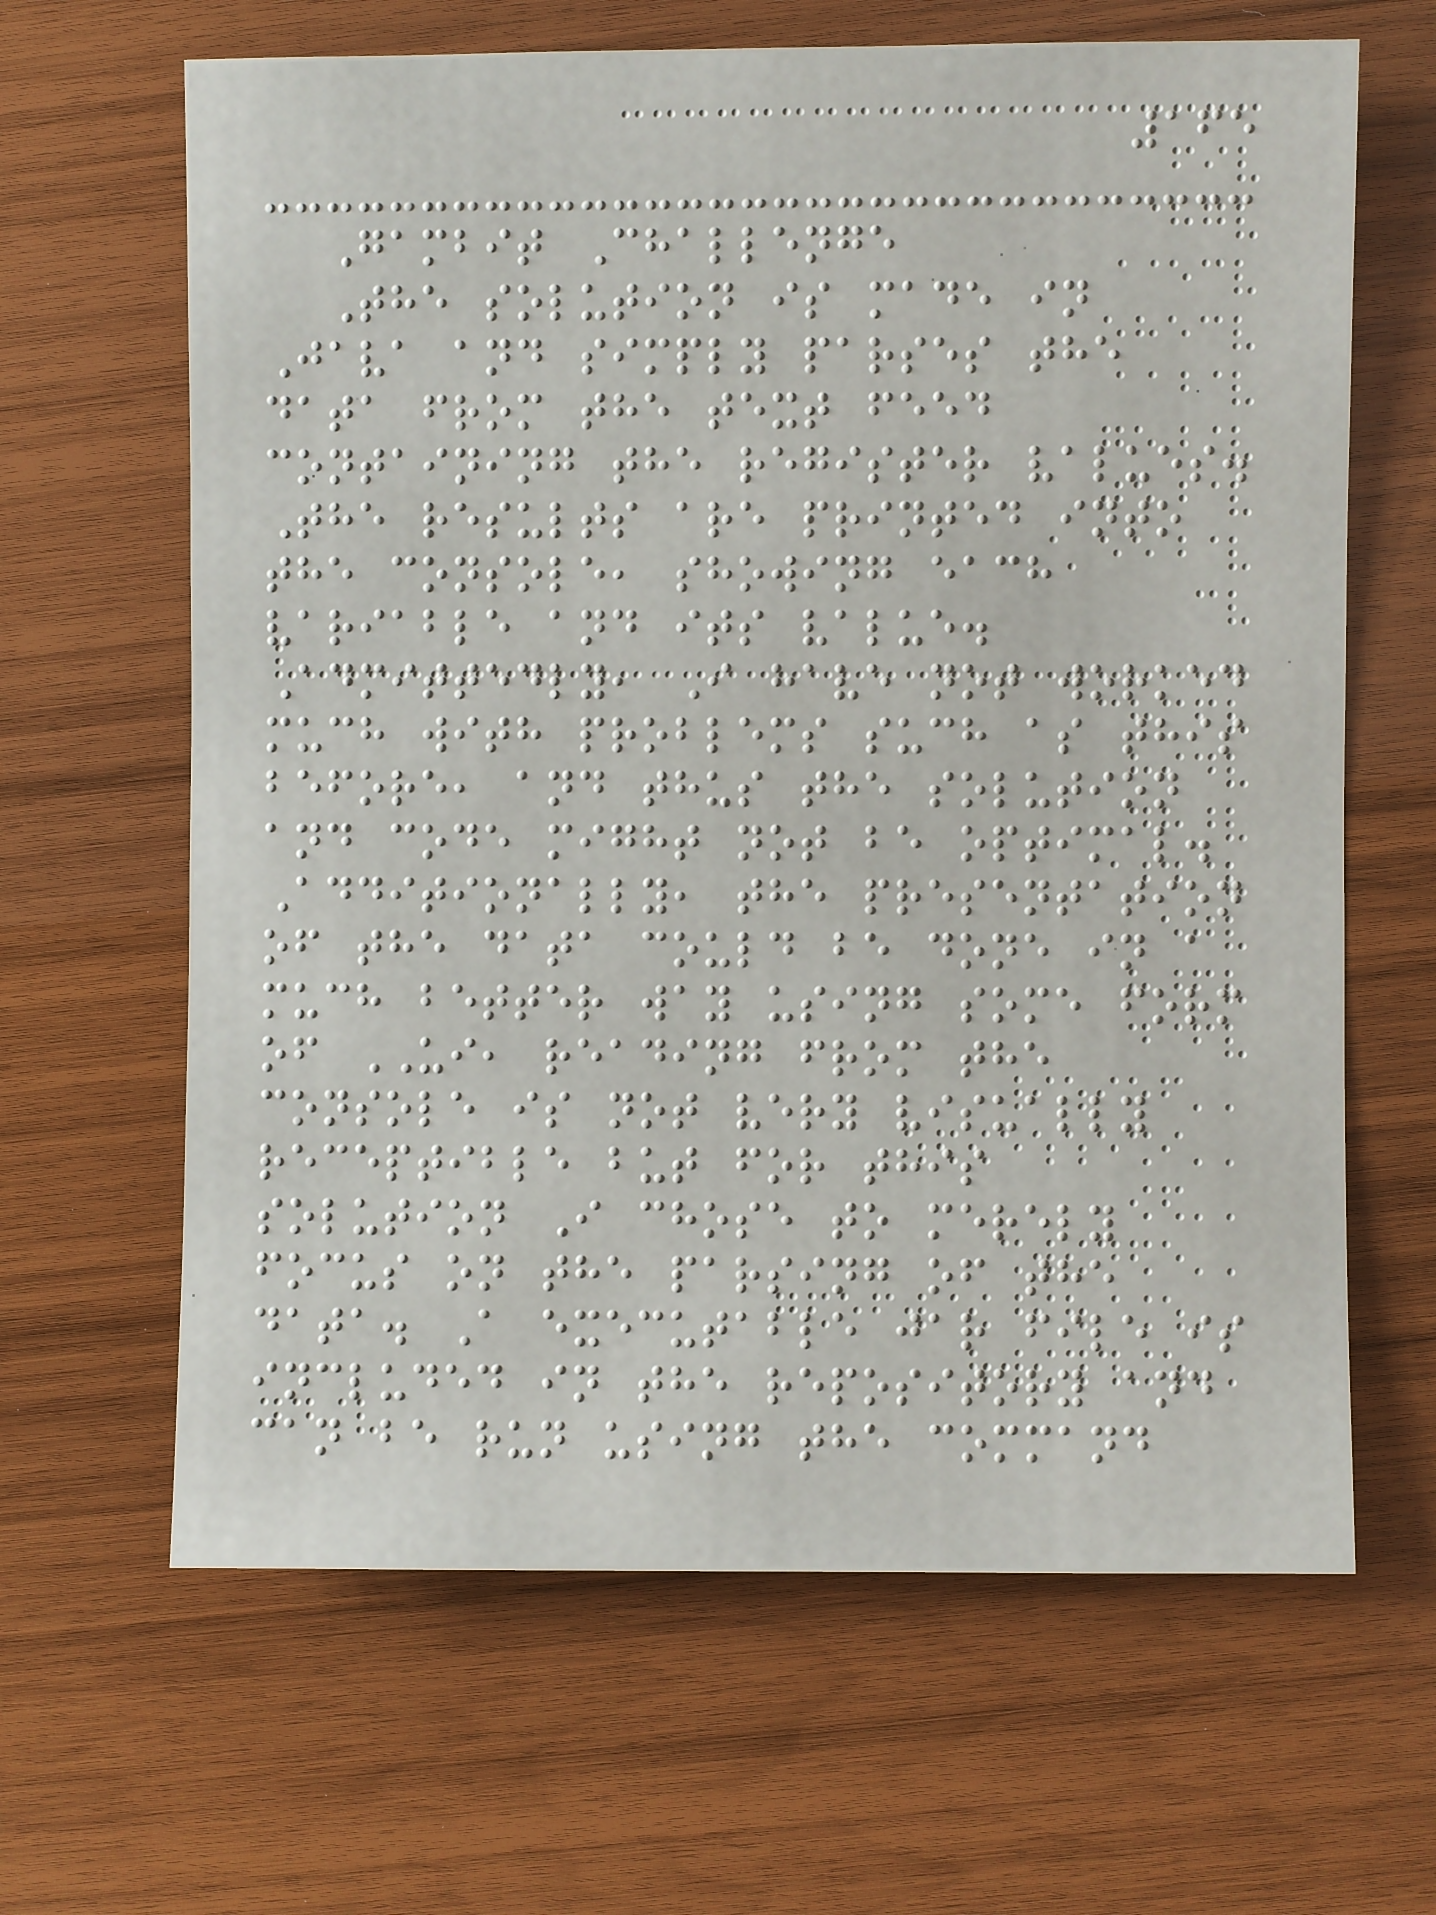165
Gambit Challenge
The solution is made in
Java and simply parses the
data from the text feed
containing the register values.
The results are printed into
the console, showing each
variable and its value.
Admittedly, I have not worked
much with problems such as this
before, and thus the solution
and code might not be optimal.
Additionally, the presentation
of the data could be done in a
much better way using some form
of UI, reading from the
console is not very visually
receptible but for this
solution I chose to merely
focus on the parsing of the
data. A executable jar file is
included in the repository and
can be run using the command
